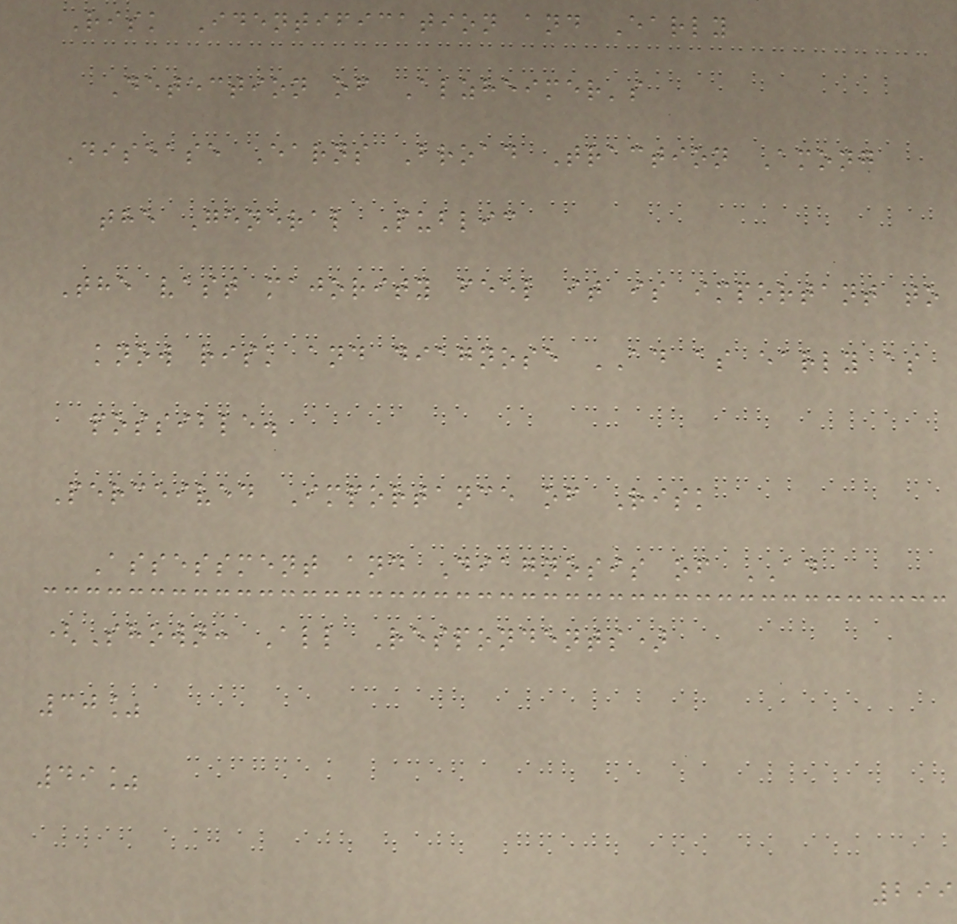Risk Identification and Early
Detection of Alzheimer's
Disease Earns Broad Traction Among
the General Public
The vast majority feel it is important to
know risk and diagnose AD as early as
possible.
Perceived Importance of Risk
Assessment and Diagnosis of AD
(Shown: All Respondents)
30%
49%
299
